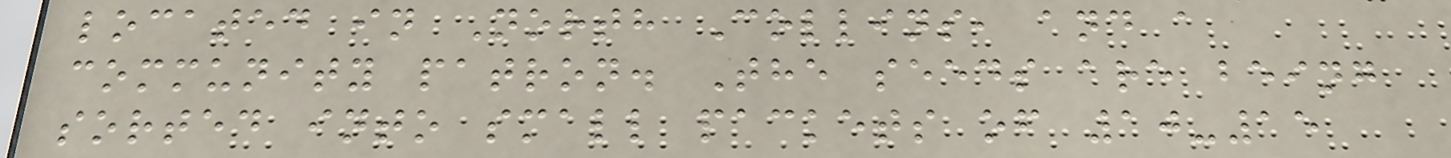located in North Collins, and a
community patron. The seeds are being
sorted into small packets of 10-15
